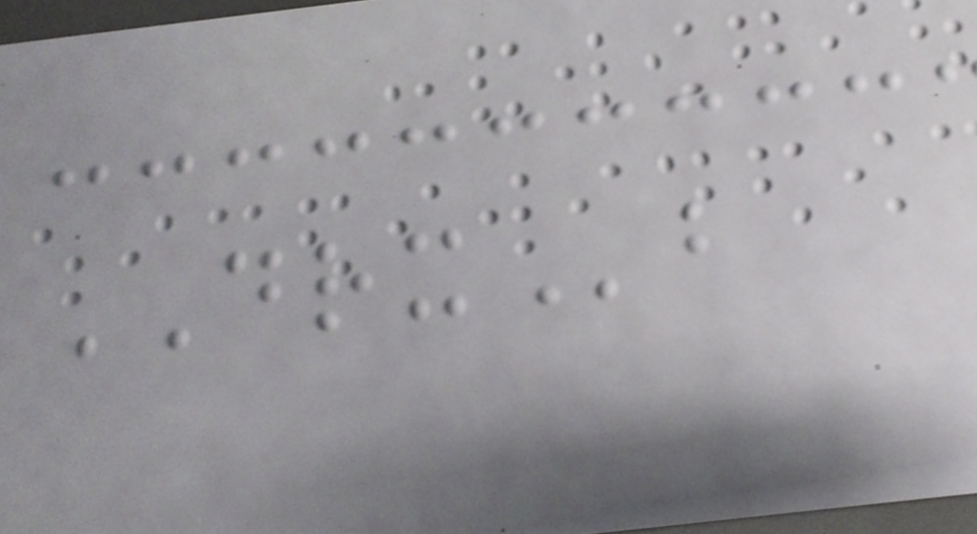DRXb
